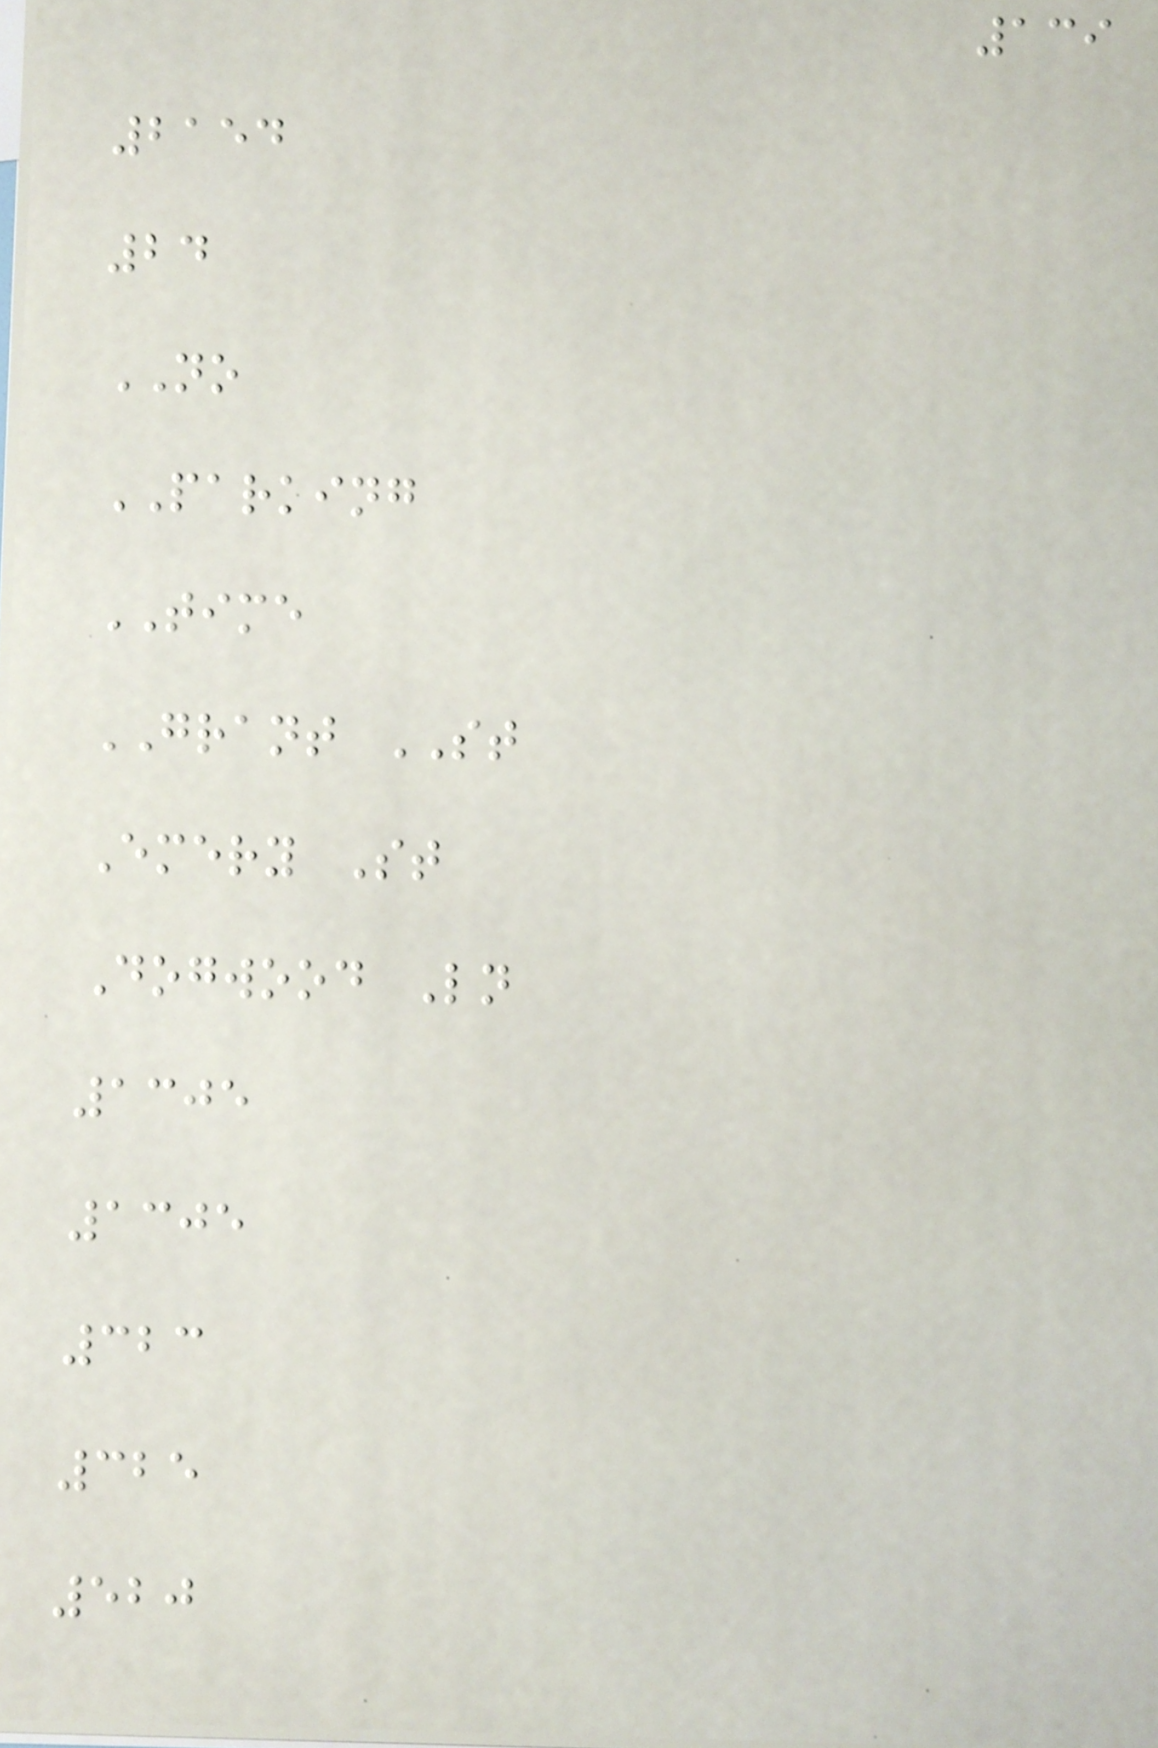139
2154
24
NO
PARKING
TIME
GRANT ST
Emery St
Dogwood Ln
1305
1305
323
325
520
